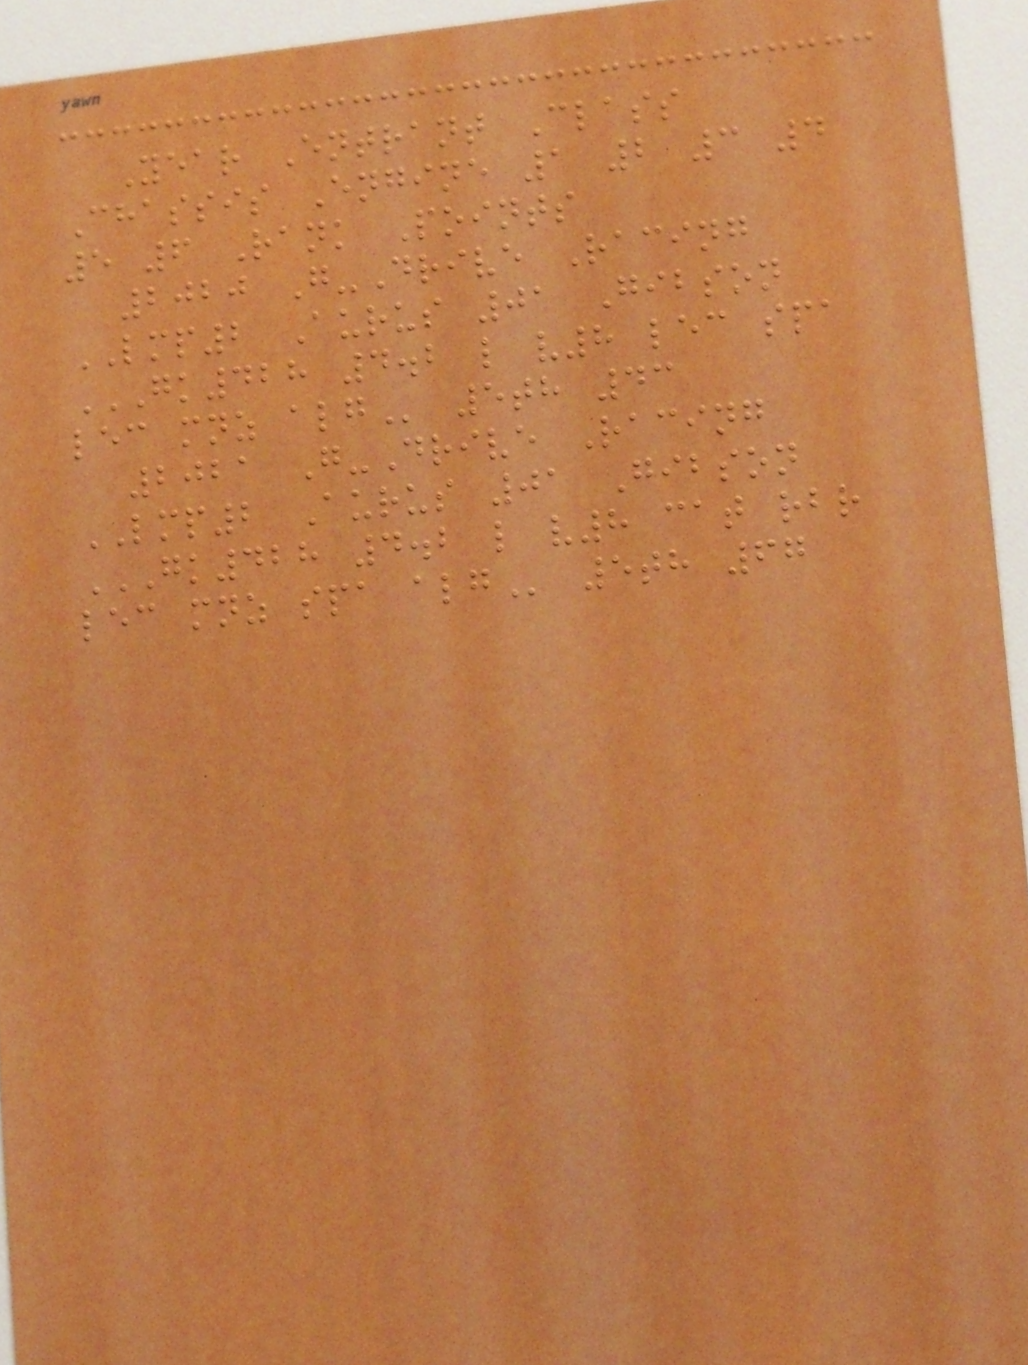Year Entrant Class
Chassis Engine 1 2 3 4
5 6 Rank Points
2020 G-Drive Racing
LMP2 Aurus 01 Gibson
GK428 4.2 L V8 LEC SPA
LEC MNZ ALG 5th 43
2021 G-Drive Racing
LMP2 Aurus 01 Gibson
GK428 4.2 L V8 CAT RBR
LEC MNZ SPA ALG 5th 67
